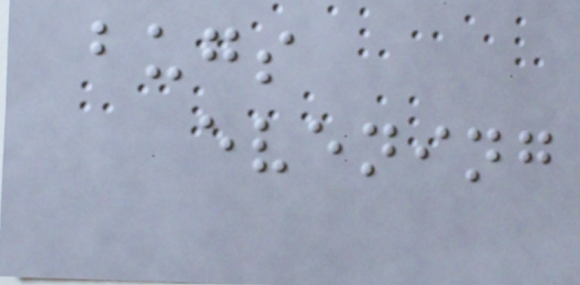bugs
evening
